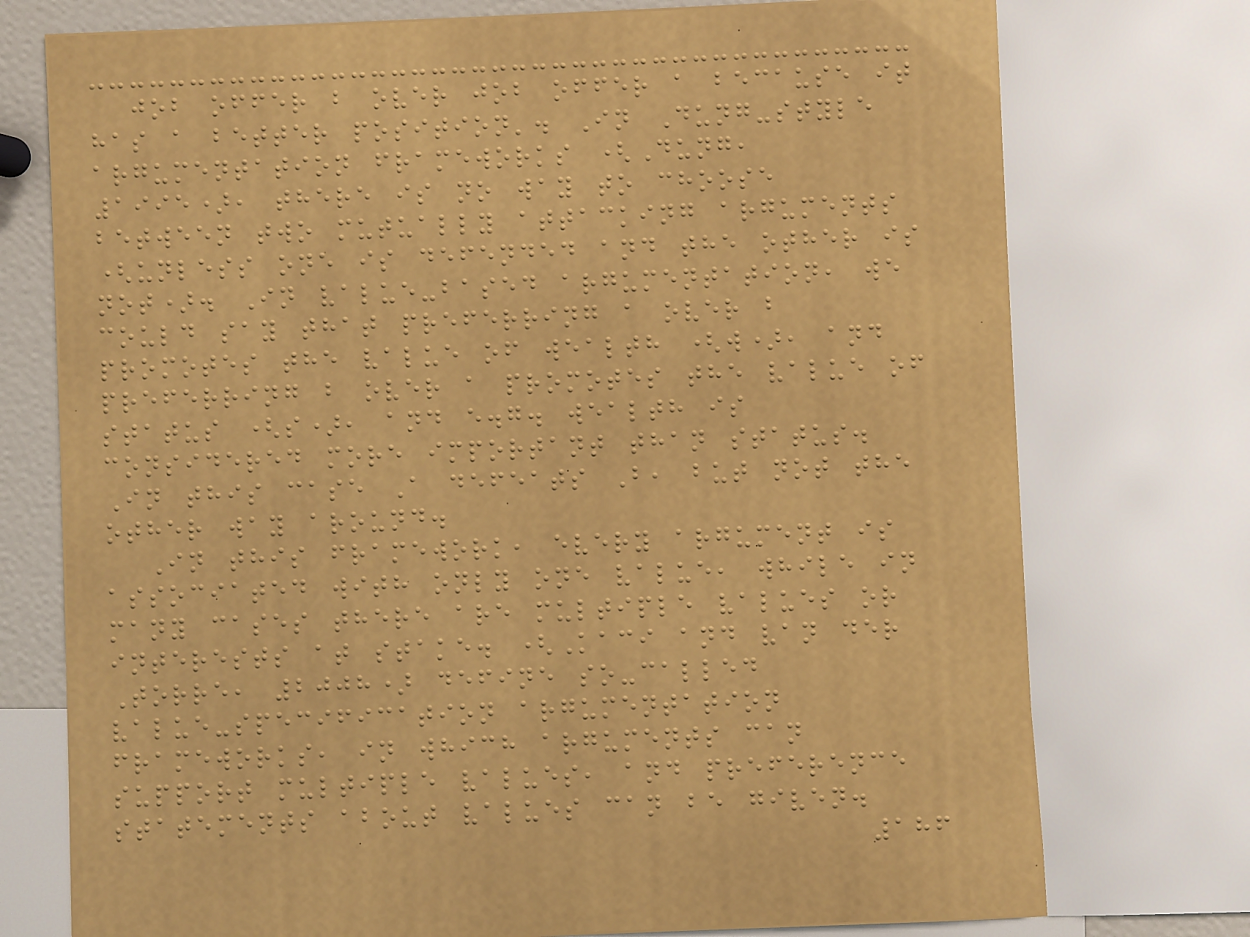job offer b over job offer a because it
has a better position'. In Dung-style
argumentation frameworks (Dung,
1995), there is no way to choose
between two mutually attacking arguments
(unless one is defended and the other is
not). In value-based argumentation, we
could say that preferring a over b
promotes the value of wealth (w), and
preferring b over a promotes the value of
status (s), and e.g. wealth is
considered more important than status.
In this case A defeats B, but not the
other way around.
In this framework, every argument is
associated with only one value, while in
many cases there are multiple values or
interests at stake. (Kaci and van der
Torre, 2008) define so-called
value-specification argumentation
frameworks, in which arguments can
support multiple values, and preference
statements about values can be given.
186
